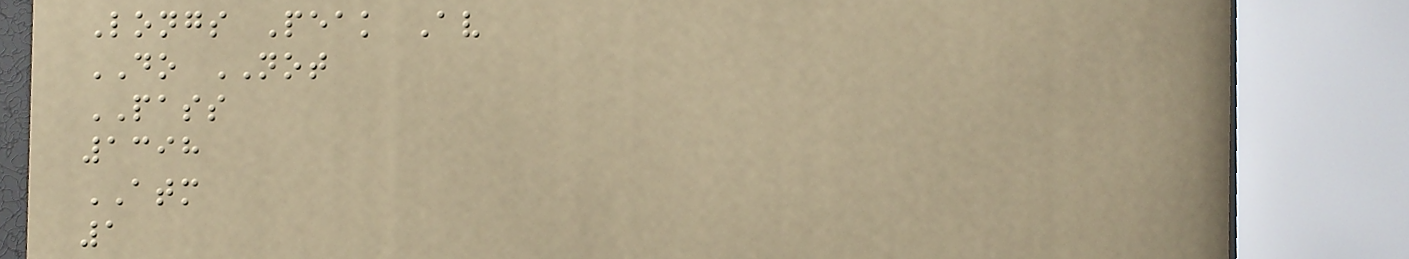Longs Peak Av
DO NOT
PASS
1398
ATM
1
